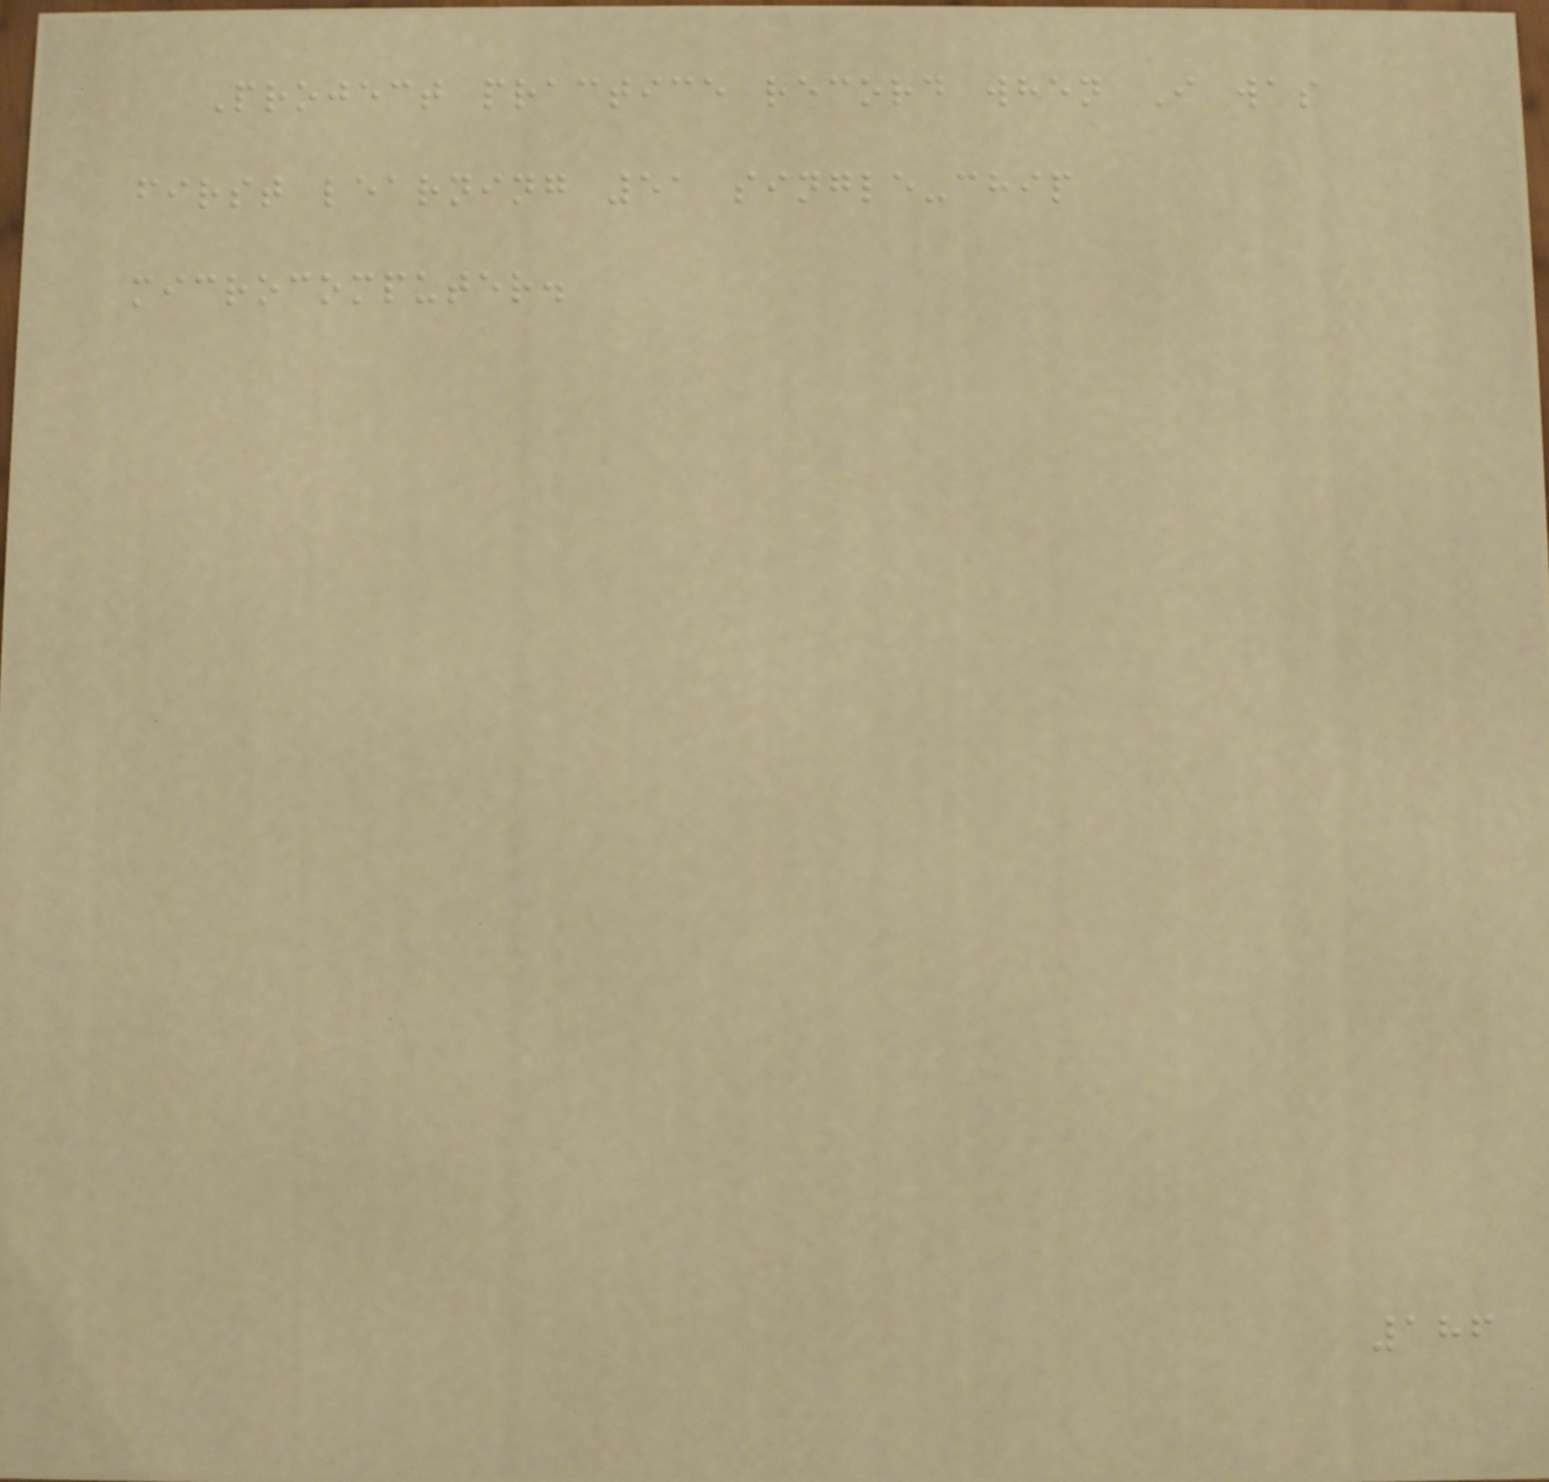Project practice record when I was
first learning 51 single-chip
microcomputer.
186
